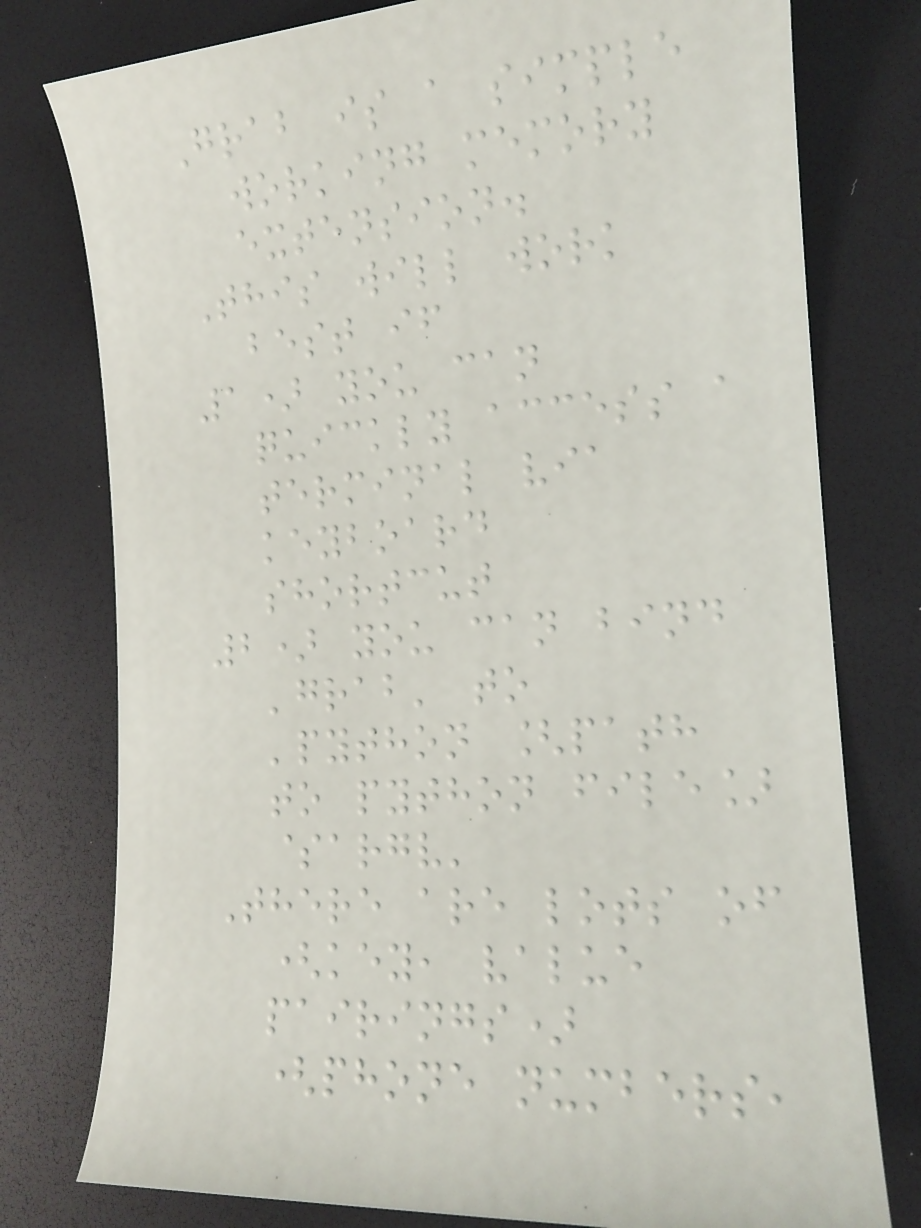Grab is a simple
working memory
extension.
This will work
best if
1) you can
quickly access a
terminal via
keyboard
shortcut
2) you can bind
'grab' to
'python [path
to python file]
$argv'
There are lots of
(key, value
pairings)
(phone numbers,
